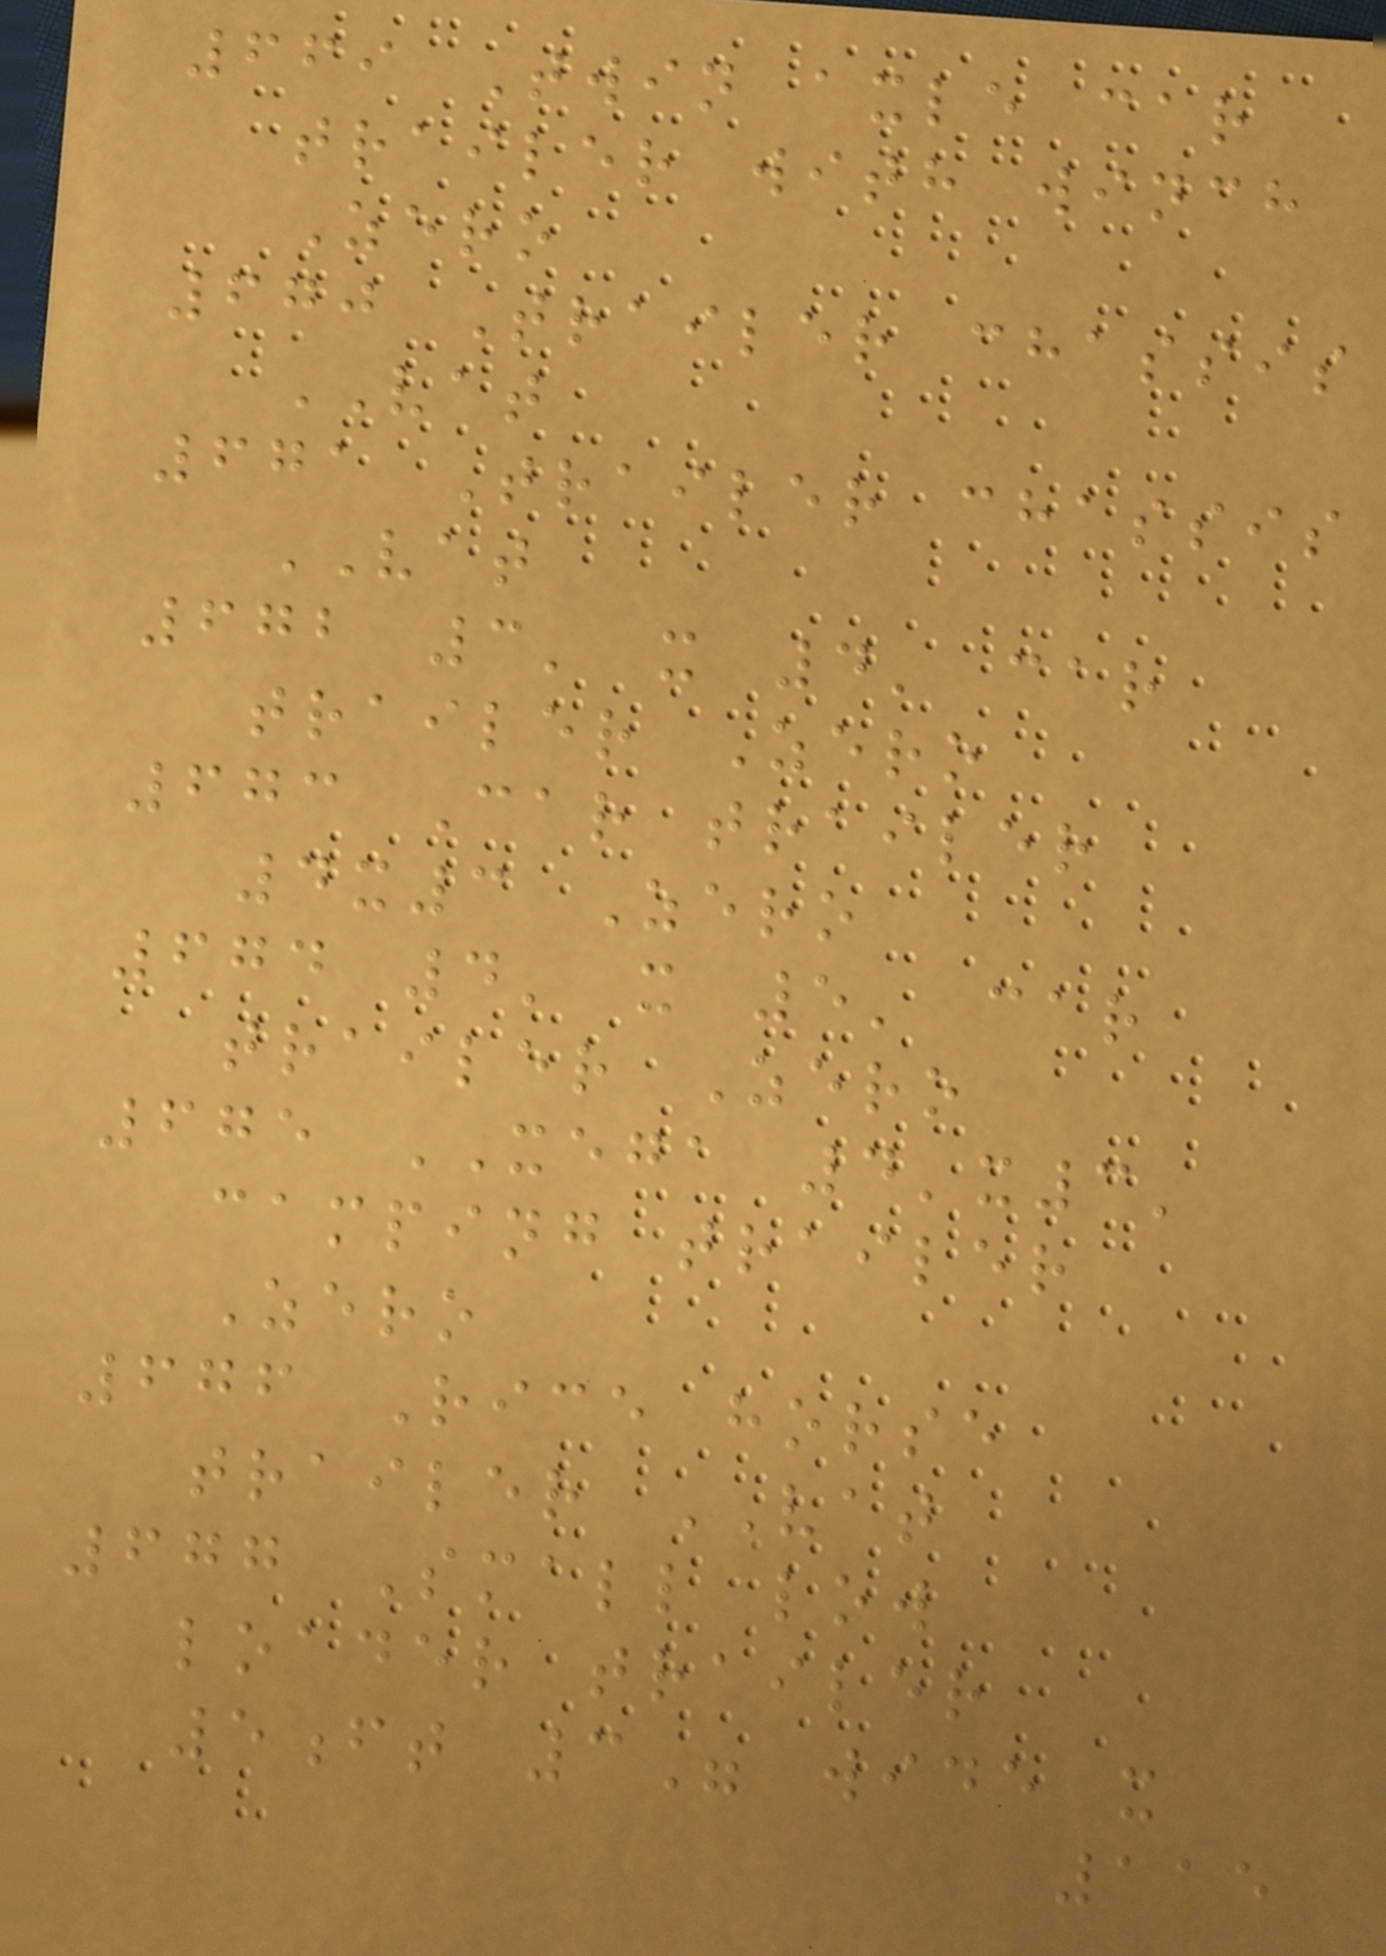669 Twin axle car
trailer with winch
Zero
670 Trailer chassis
VAT
671 Trailer chassis
VAT
672 3' x 4' car
trailer Zero
673 Car trailer
4x3 Zero
674 4' x 5' car
trailer Zero
675 XEGA 4'x3'
camping trailer
Zero
676 Rice horse
trailer VAT
677 Small low
loader trailer
5ft 3" wide x
115
